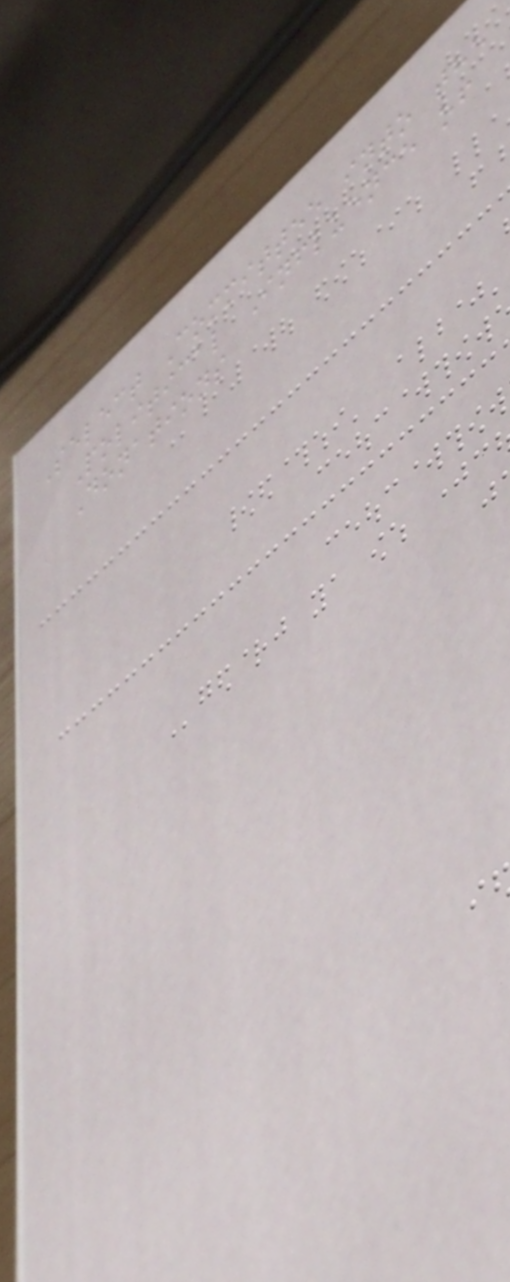Select Committee into the
Political Influence of
Donations
